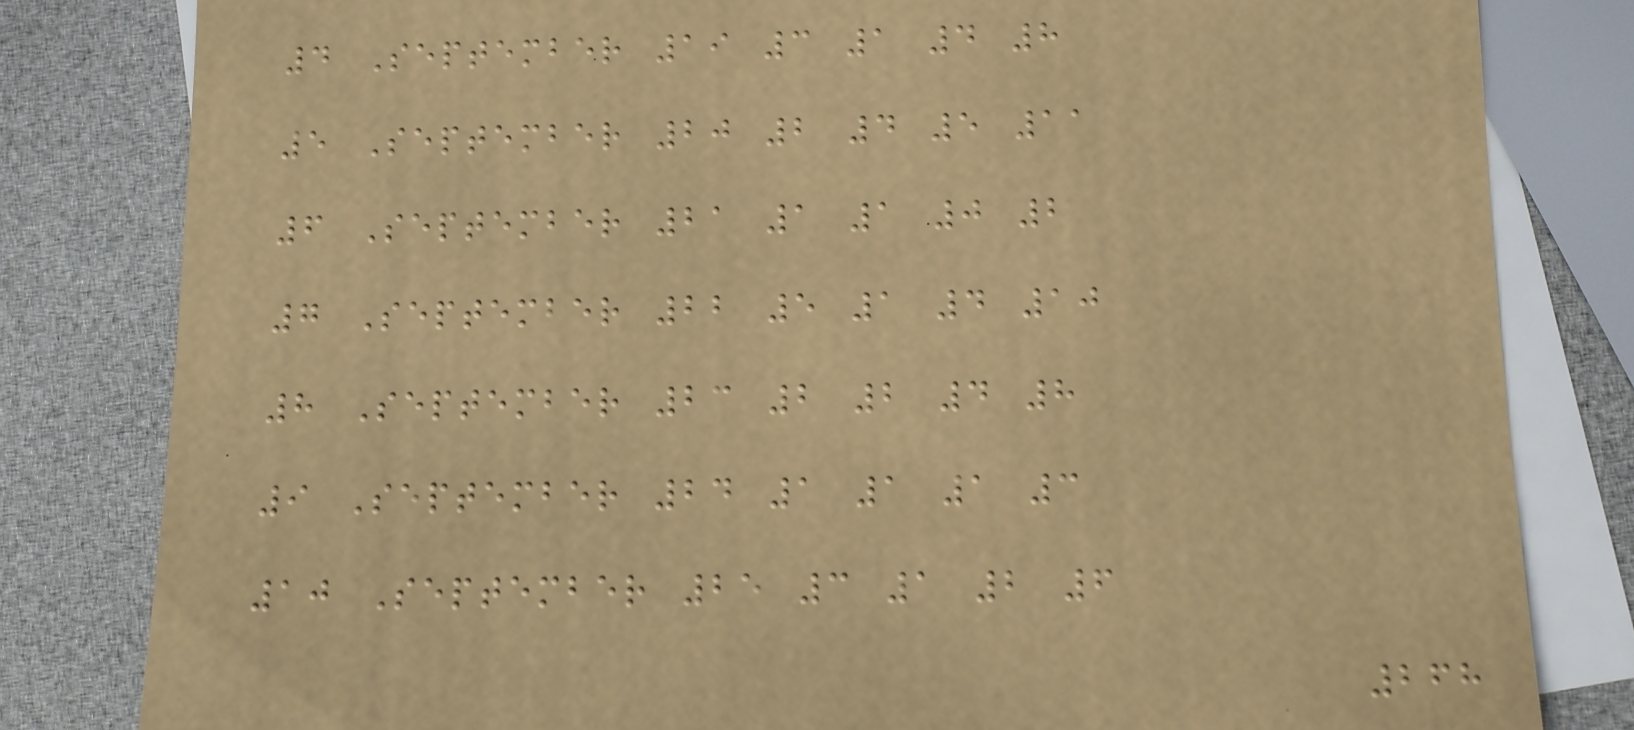4 September 19 3 1 4 8
5 September 20 2 4 5 11
6 September 21 1 1 0 2
7 September 22 5 1 4 10
8 September 23 2 2 4 8
9 September 24 1 1 1 3
10 September 25 3 1 2 6
268
